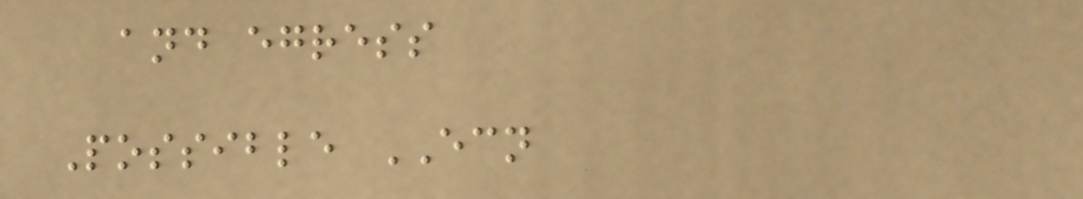and egress
Possible ECN
